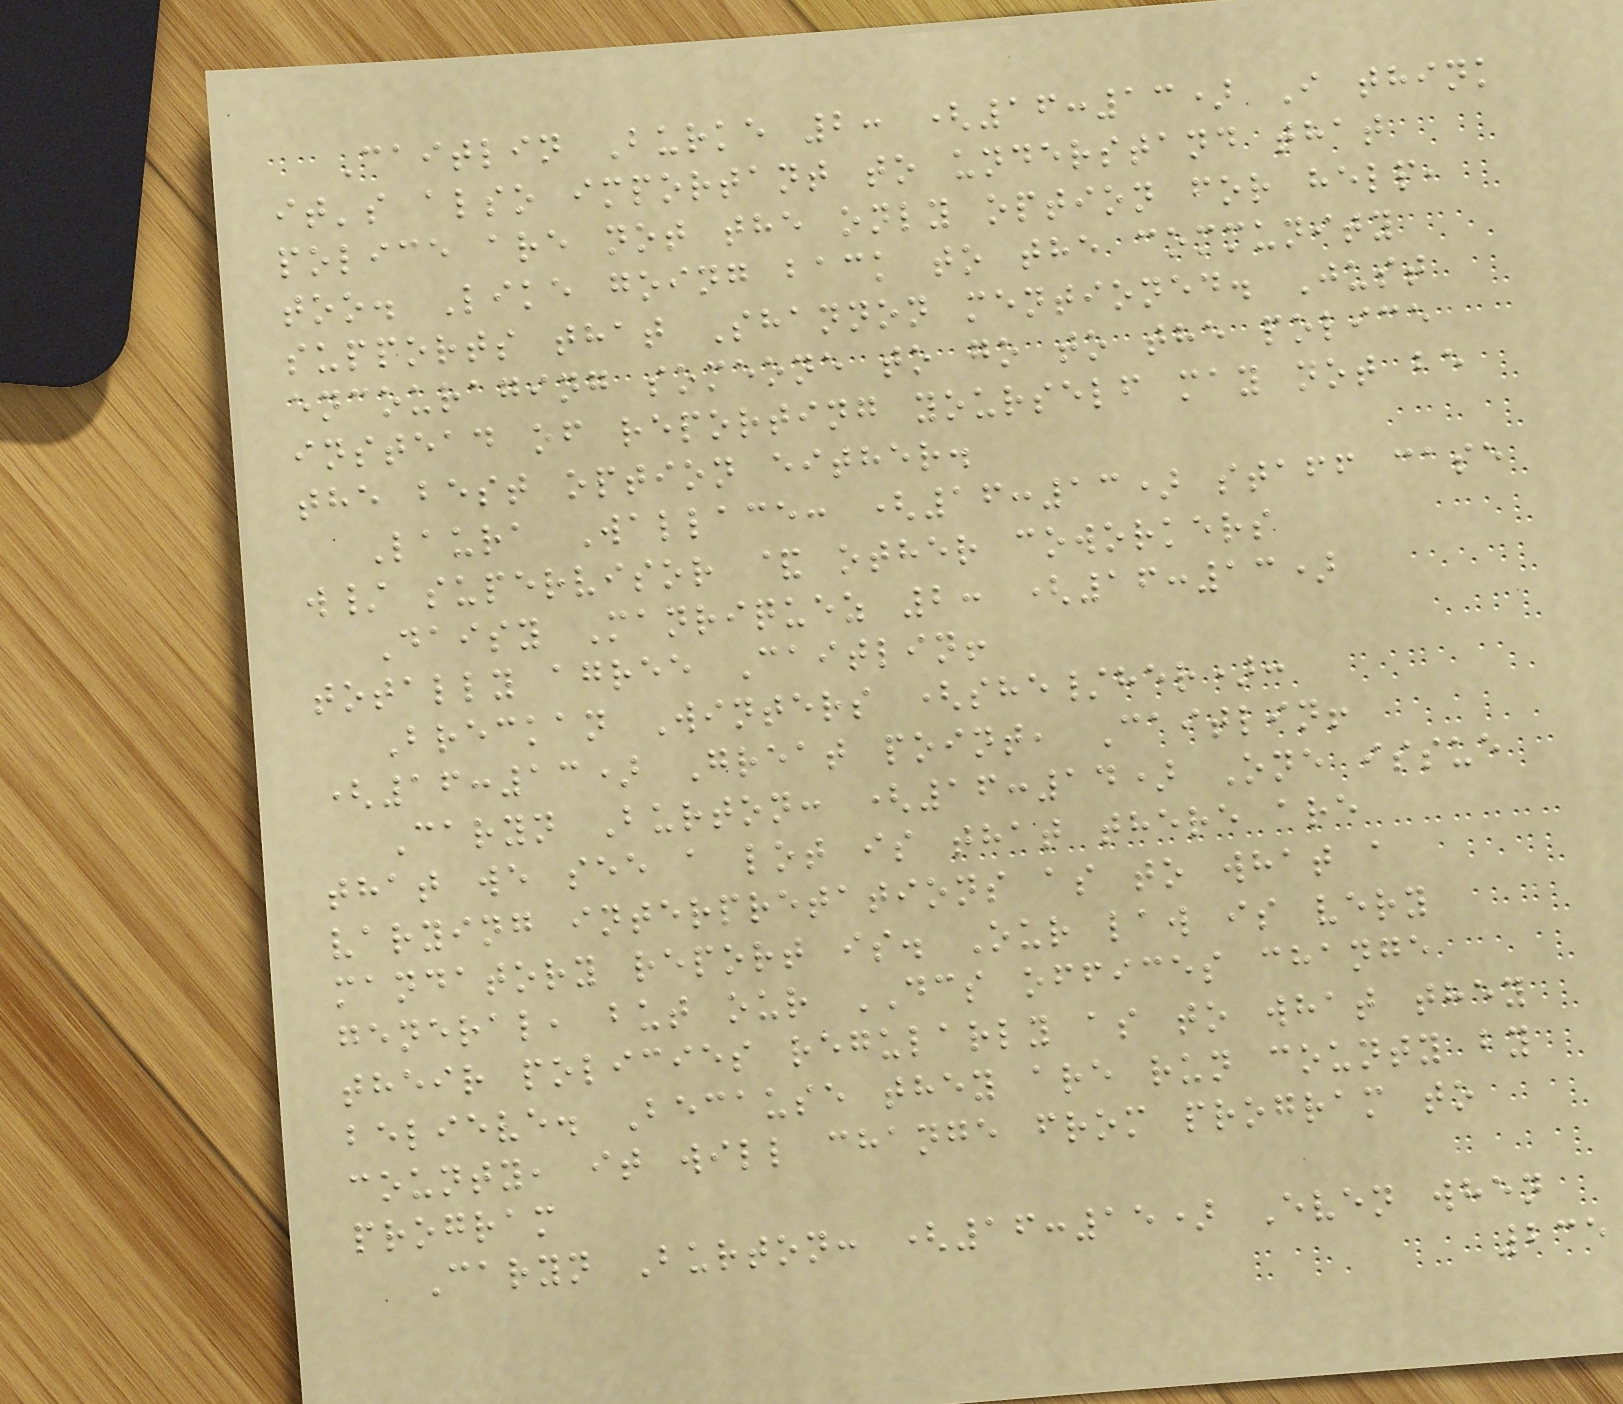Caitlin Burke 2: (16:13) I think
it's also important to understand that
police are not the only option for help,
too. Like going back to the community
supports that Shannon mentioned. Just
encouraging someone to go to the police
instead of reporting yourself may not be
the best option either.
Laura Wallace: (16:13) staff case
w/ supervisor & other coworkers
Daisy Manriquez 2: (16:13)
totally agree Caitlin!
Breckan Winters (she/her):
(16:13) Great point, Caitlin!
Caryn Burton: (16:14) One issue
that we see a lot is that there are
varying interpretations as to what a
mandatory report is. Our law is very
general, but our DCS offices change
their policies regularly as to what they
believe. Because they are run county by
county, it will change from program to
program
Caryn Burton: (16:15) Even when
235
